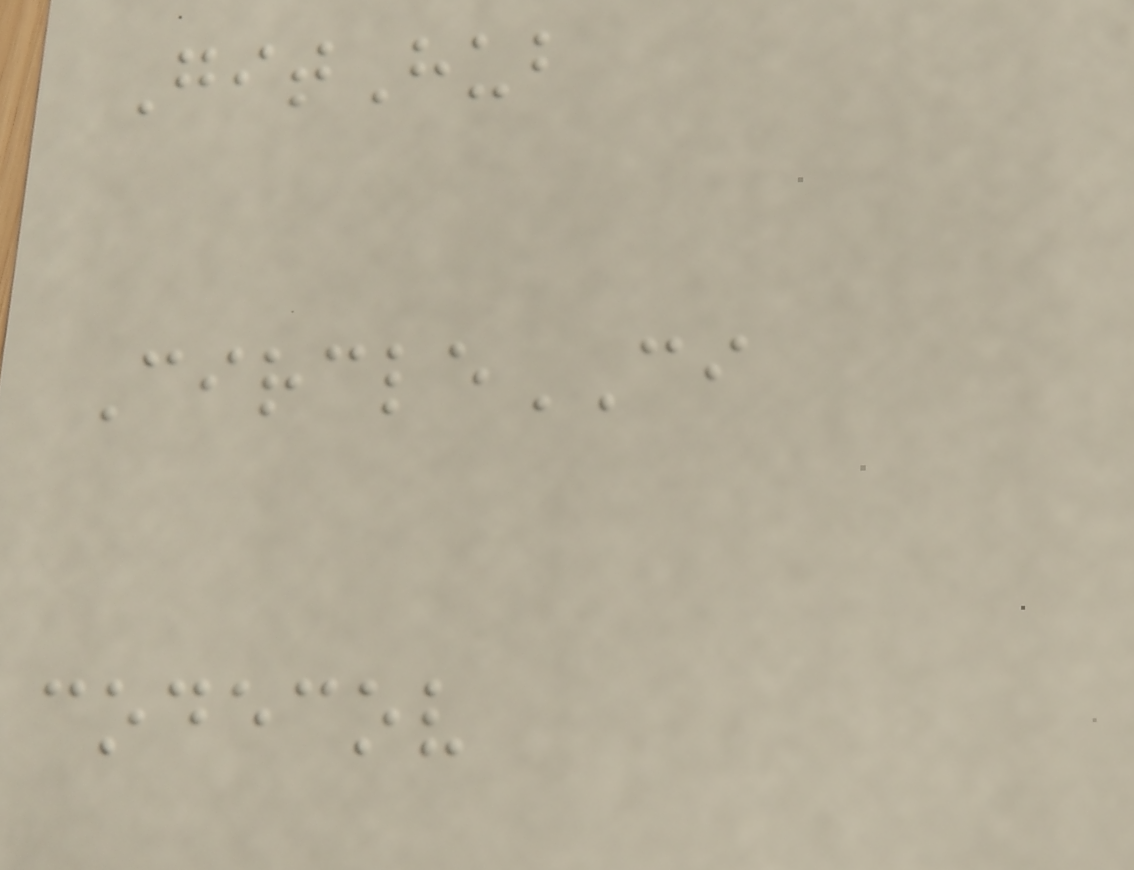GitHub
CircleCI
codecov
